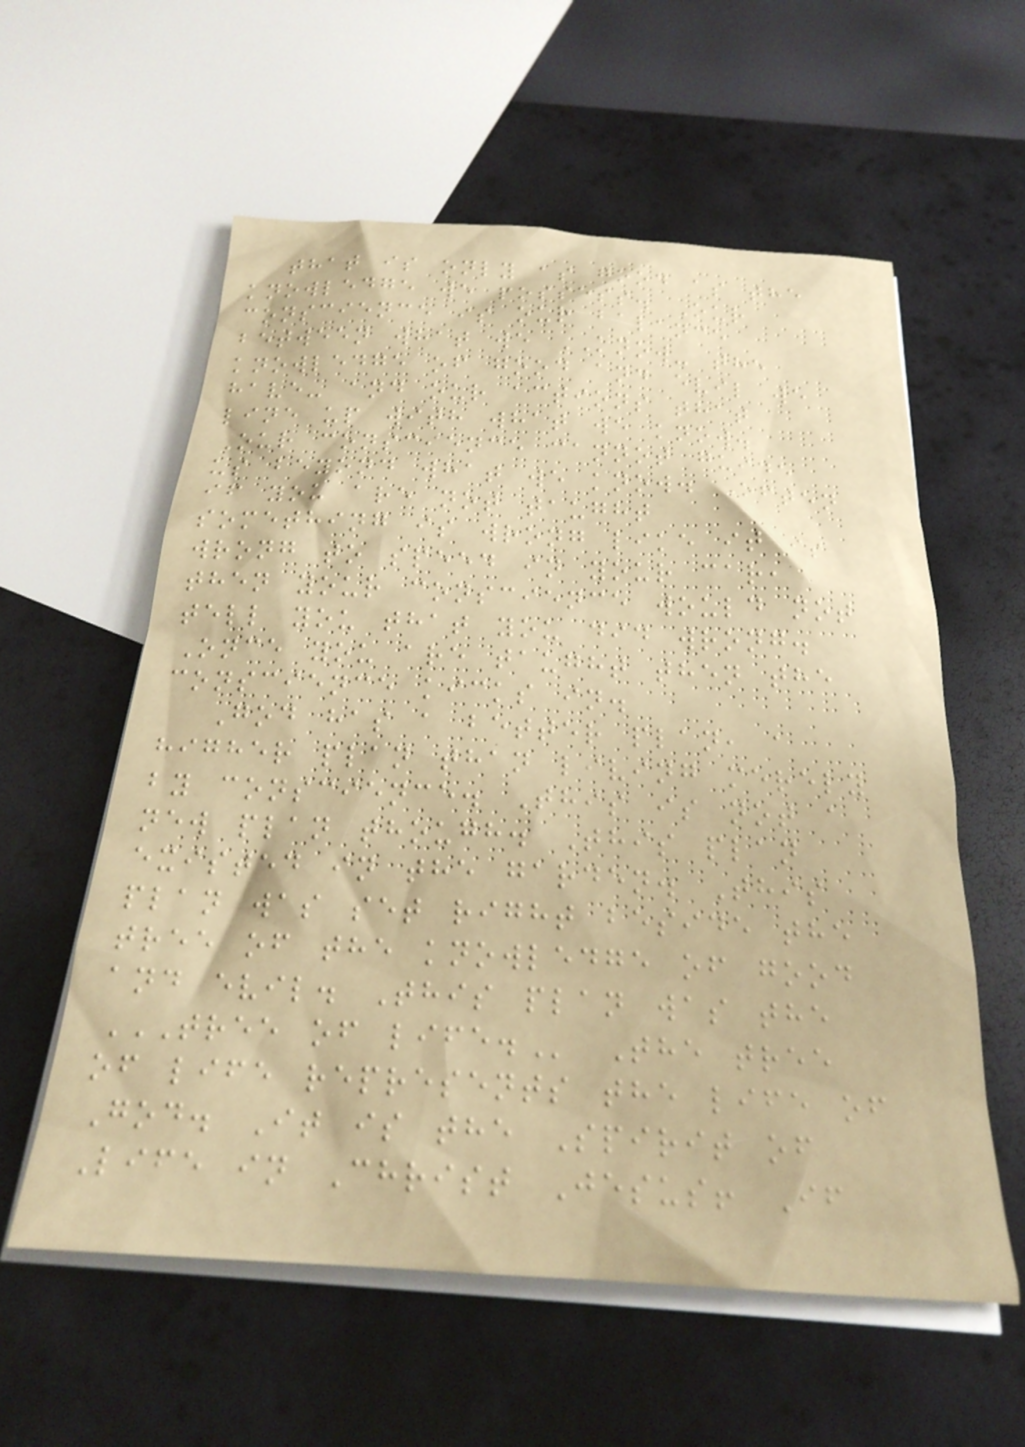that is only as good as the
knowledge we possess. Our
conscience is our balance
between what we KNOW- the
knowledge of good and evil we
have- and our actions that
line up with what we know.
Our conscience cannot guide
us beyond what we know. Often
if you are not taught
something is wrong like it is
wrong to speed in your car,
then your conscience would not
tell you that you did wrong.
Once you are taught then the
conscience kicks in.
God has a better plan, a
higher plan than living merely
by conscience. This is not a
new plan though. This plan
existed in the garden. This
plan was set right beside the
tree of the knowledge of good
and evil. This plan was the
TREE OF LIFE. The tree
of life represents the life of
God. It is the Spirit of
Life in Christ Jesus! If
